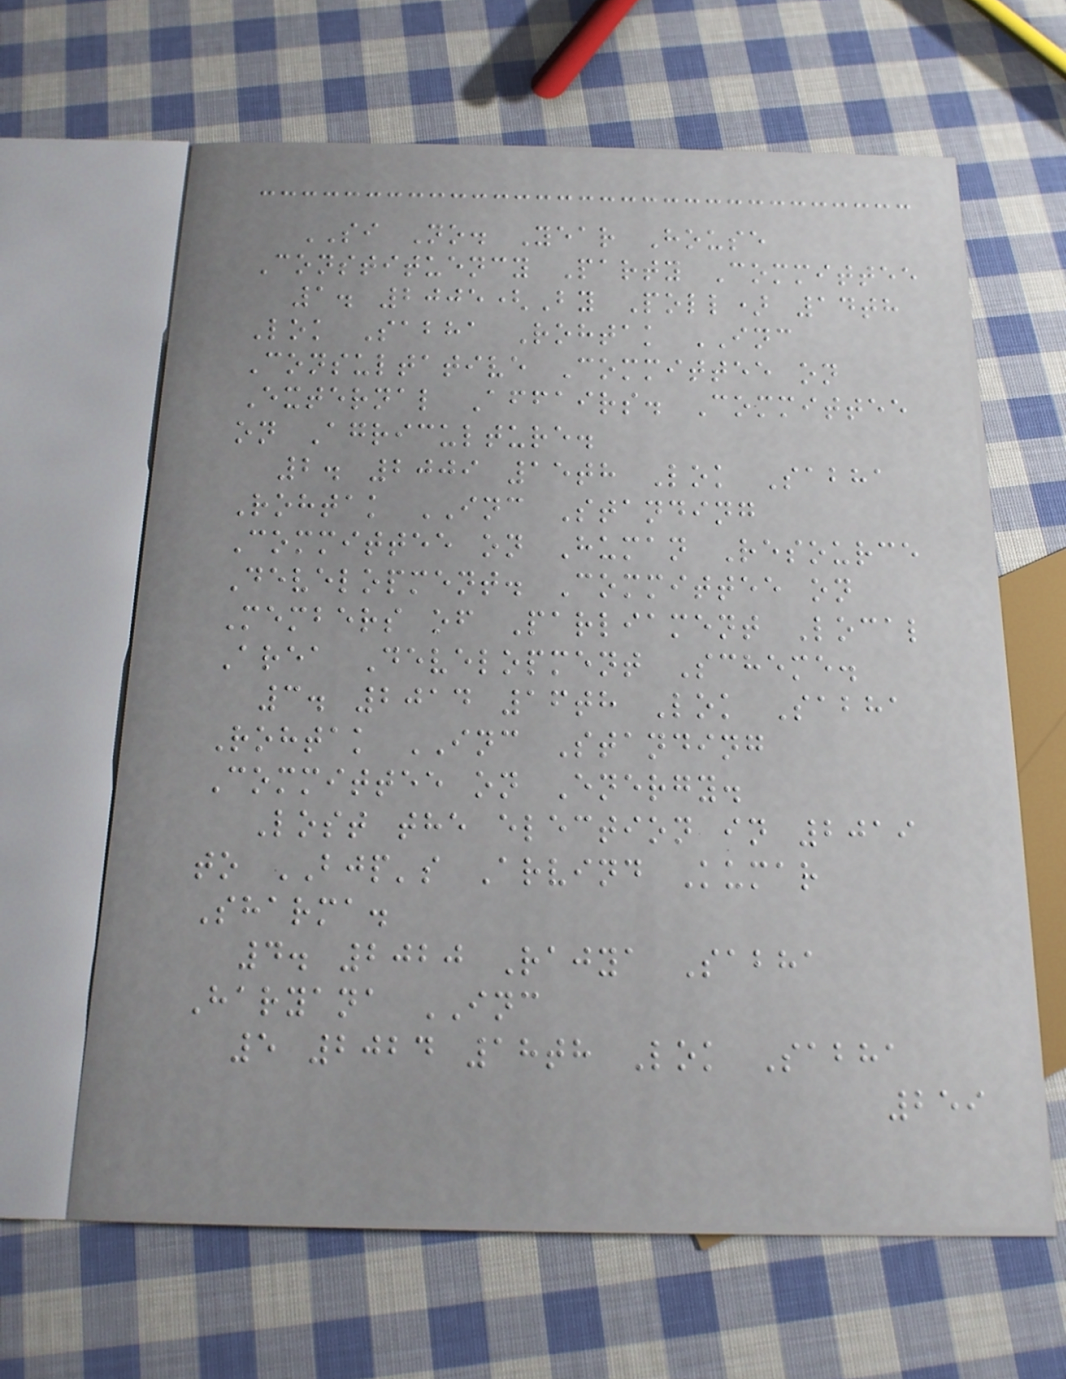SI No. Year House
Constituency Party Committee
1. 2005(By Poll) 14th
Lok Sabha Rohtak INC
Consultative Committee on
External Affairs. Committee
on Agriculture.
2. 2009 15th Lok Sabha
Rohtak INC Standing
Committee on Human Resource
Development. Committee on
Members of Parliament Local
Area Development Scheme.
3. 2014 16th Lok Sabha
Rohtak INC Standing
Committee on Energy.
Lost the election in 2019
to BJP's Arvind Kumar
Sharma.
4. 2020 Rajya Sabha
Haryana INC
5 2024 18th Lok Sabha
259
